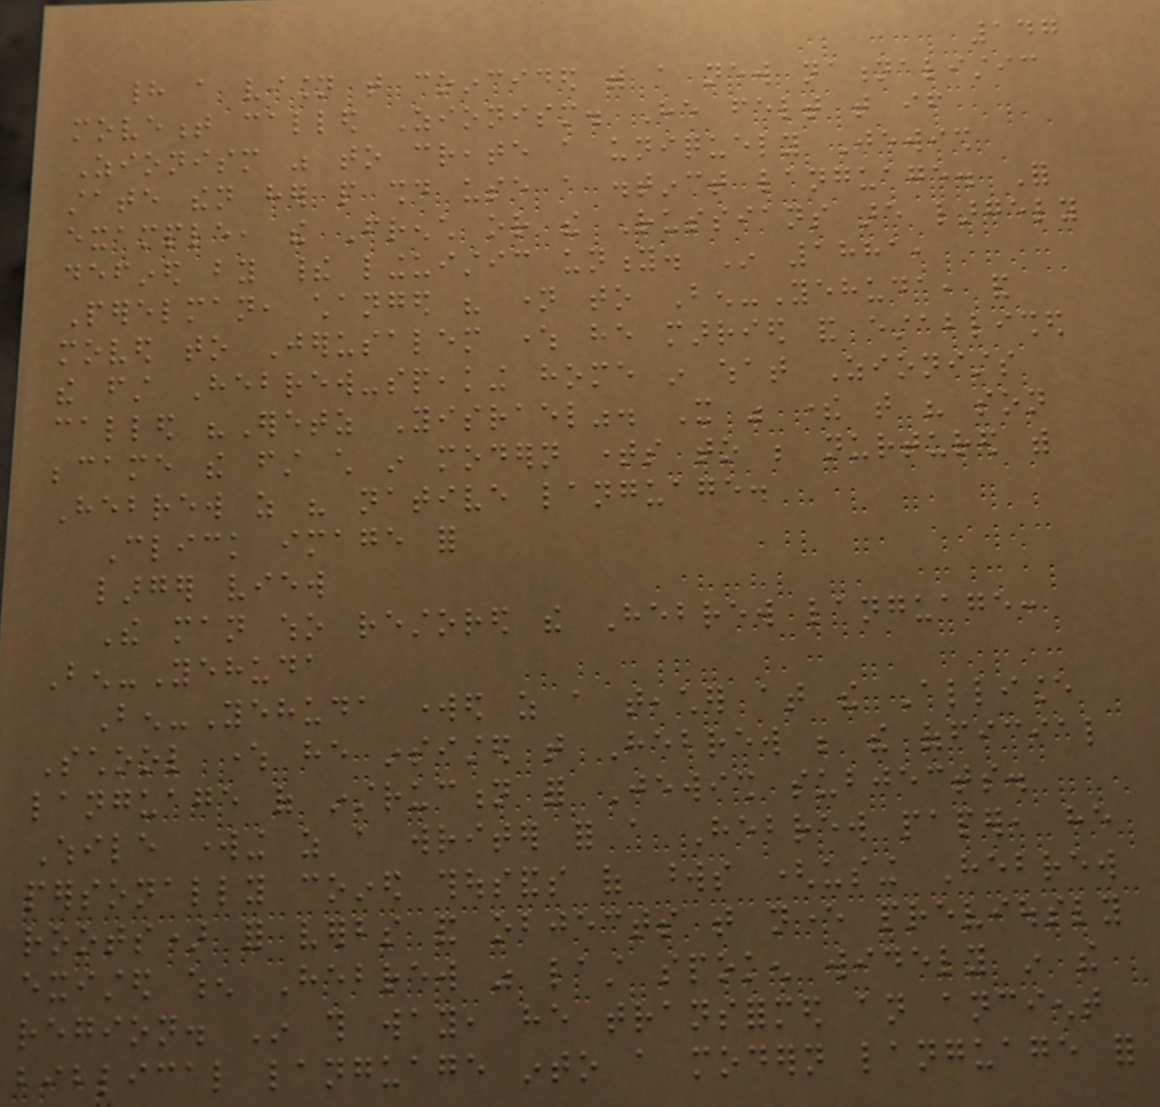147
had a vision that coincided with a new nationalistic
movement called Zionism. He felt that if
Zionism was to create a uniquely Jewish
state then her people should use a distinct language. For
example, the French or the Russians are largely
defined by their linguistic unity. In 1881,
Perelman, changed his name to Ben-Yehuda, and
moved to Jerusalem where he married and established
the first Hebrew-speaking home in what Zionists
called "Eretz Yisrael". It was there that his son
became the first child in modern times to be nurtured with
Hebrew as his native language.
Click image for
larger view
The man who restored the Hebrew language:
Ben-Yehuda
Ben-Yehuda worked as a teacher at the Alliance
School where he insisted that Hebrew be the official
language of instruction for Jewish subjects.
While working as a writer for a Hebrew paper, he
personally coined thousands of words (using Hebrew
roots) for verbs and objects that never previously
existed when Hebrew was last spoken widely in the
region. In this way, he transformed an ancient
biblical language into a modern language for
